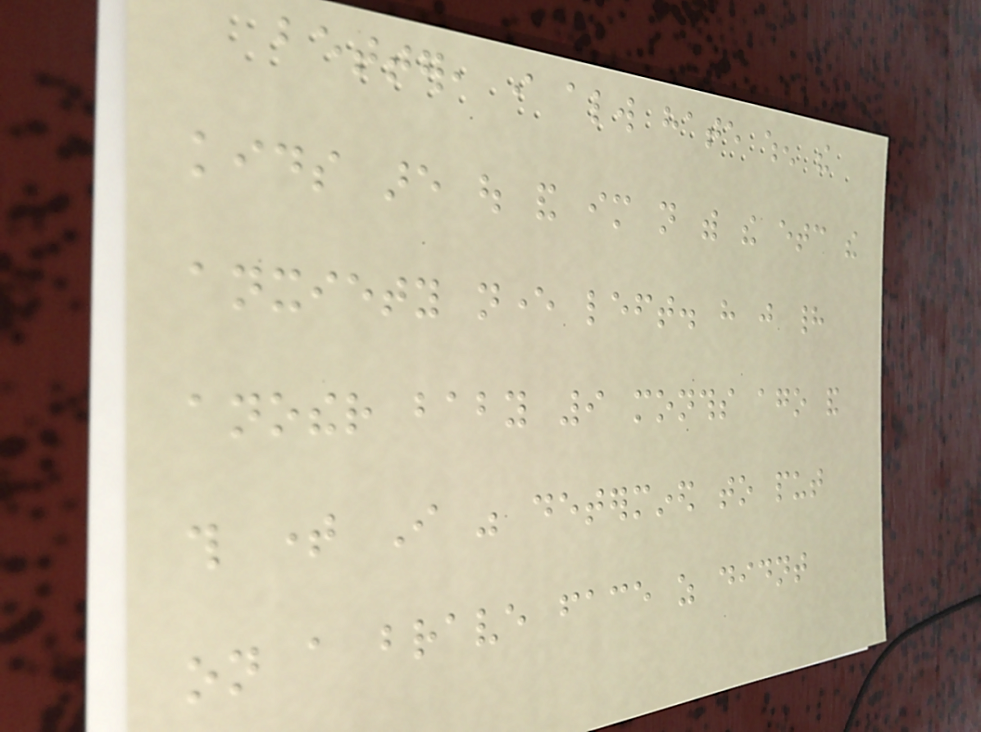better, i always hate when the
kids are out and im not with the etc the
anxiety never left. have just had
another baby 9 months ago and
this time I was determined to put
on a brave face as didnt
